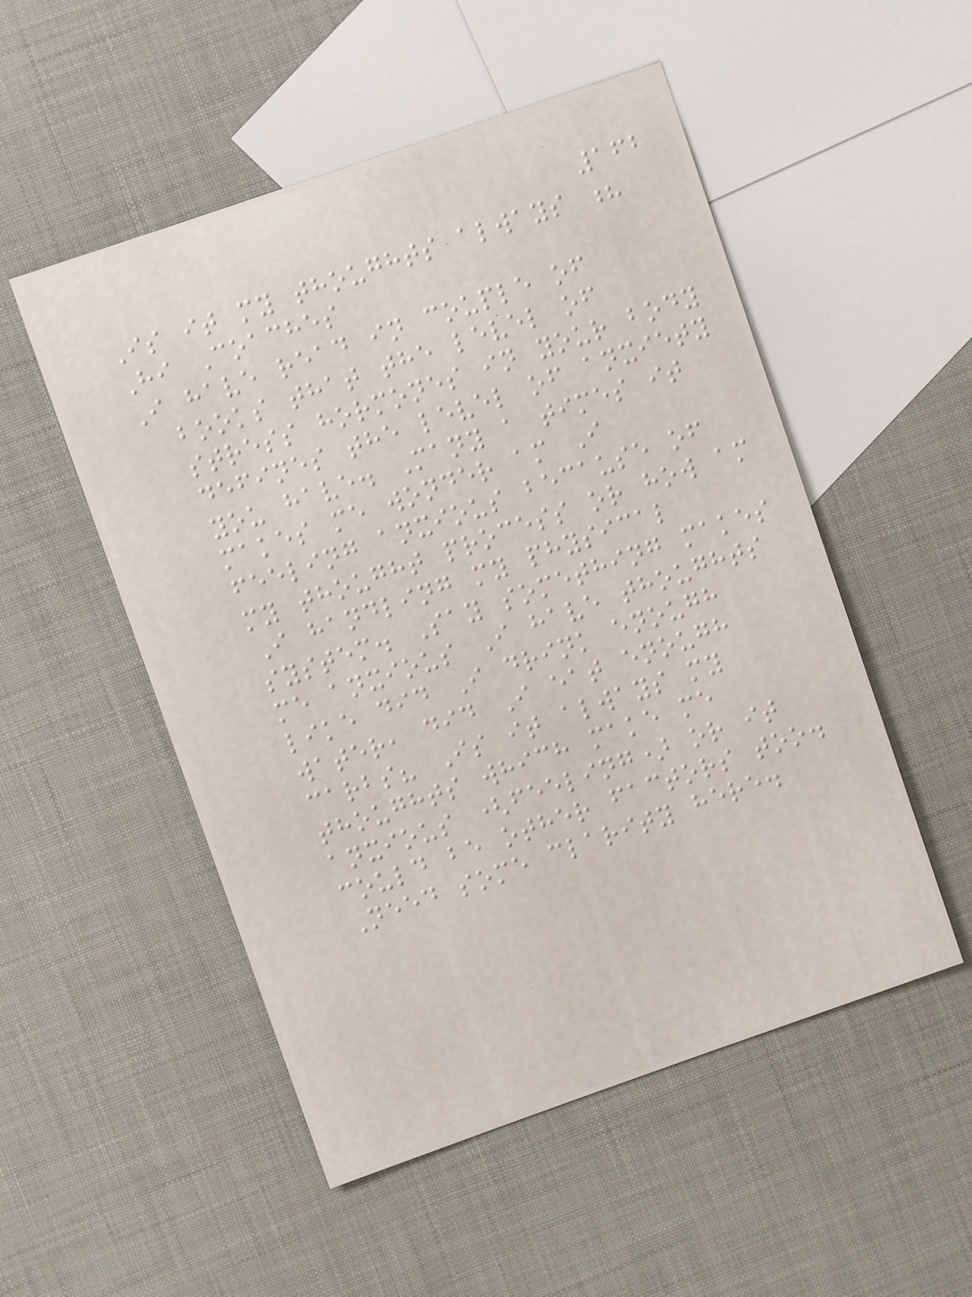162
Is it my thoughts always ?
Hi Coaches
I have read in couple of
books that the level of
stress hormones in your body
defines the level of anxiety
you have. Many a times it
makes me wonder am I
feeling anxious because of
my thought process or how am
I handling my physical
system. Say something makes
me anxious I have thoughts
like did I drink enough
water, did I eat enough
carbs? Is it always my
thoughts which make me
anxious (feeling) or it
could be other factors too.
Need some clarity here.
